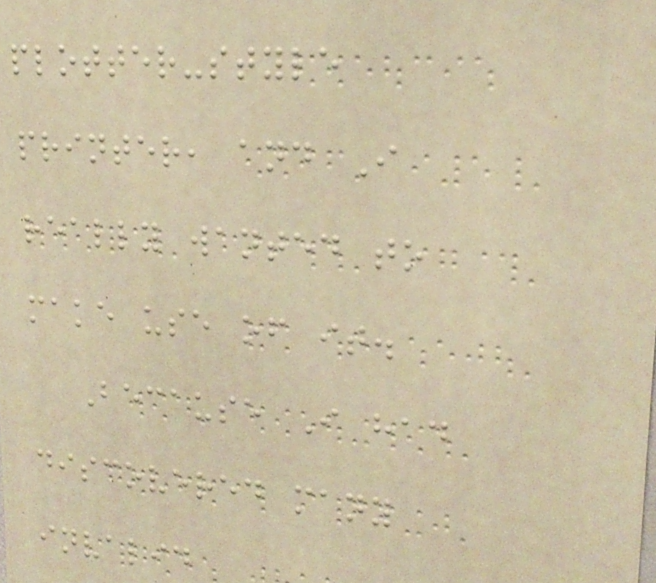plotter-style
printer, and I
really wanted to
make use of it.
Because I had
discovered many
invalid
